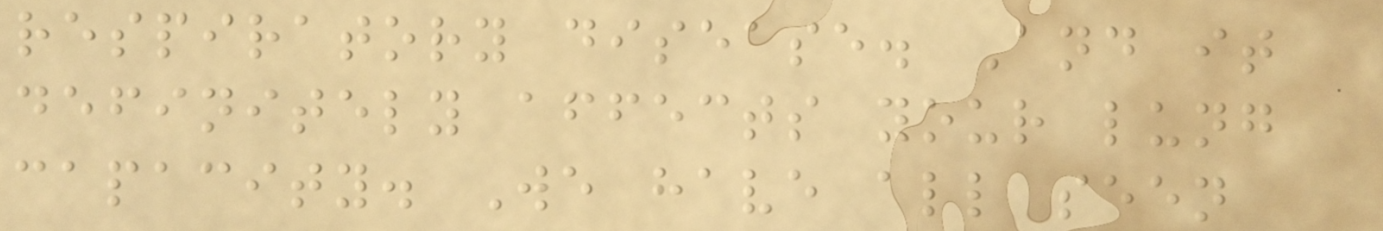respiratory disease. And it
definitely affects your lung
capacity. We have all seen
